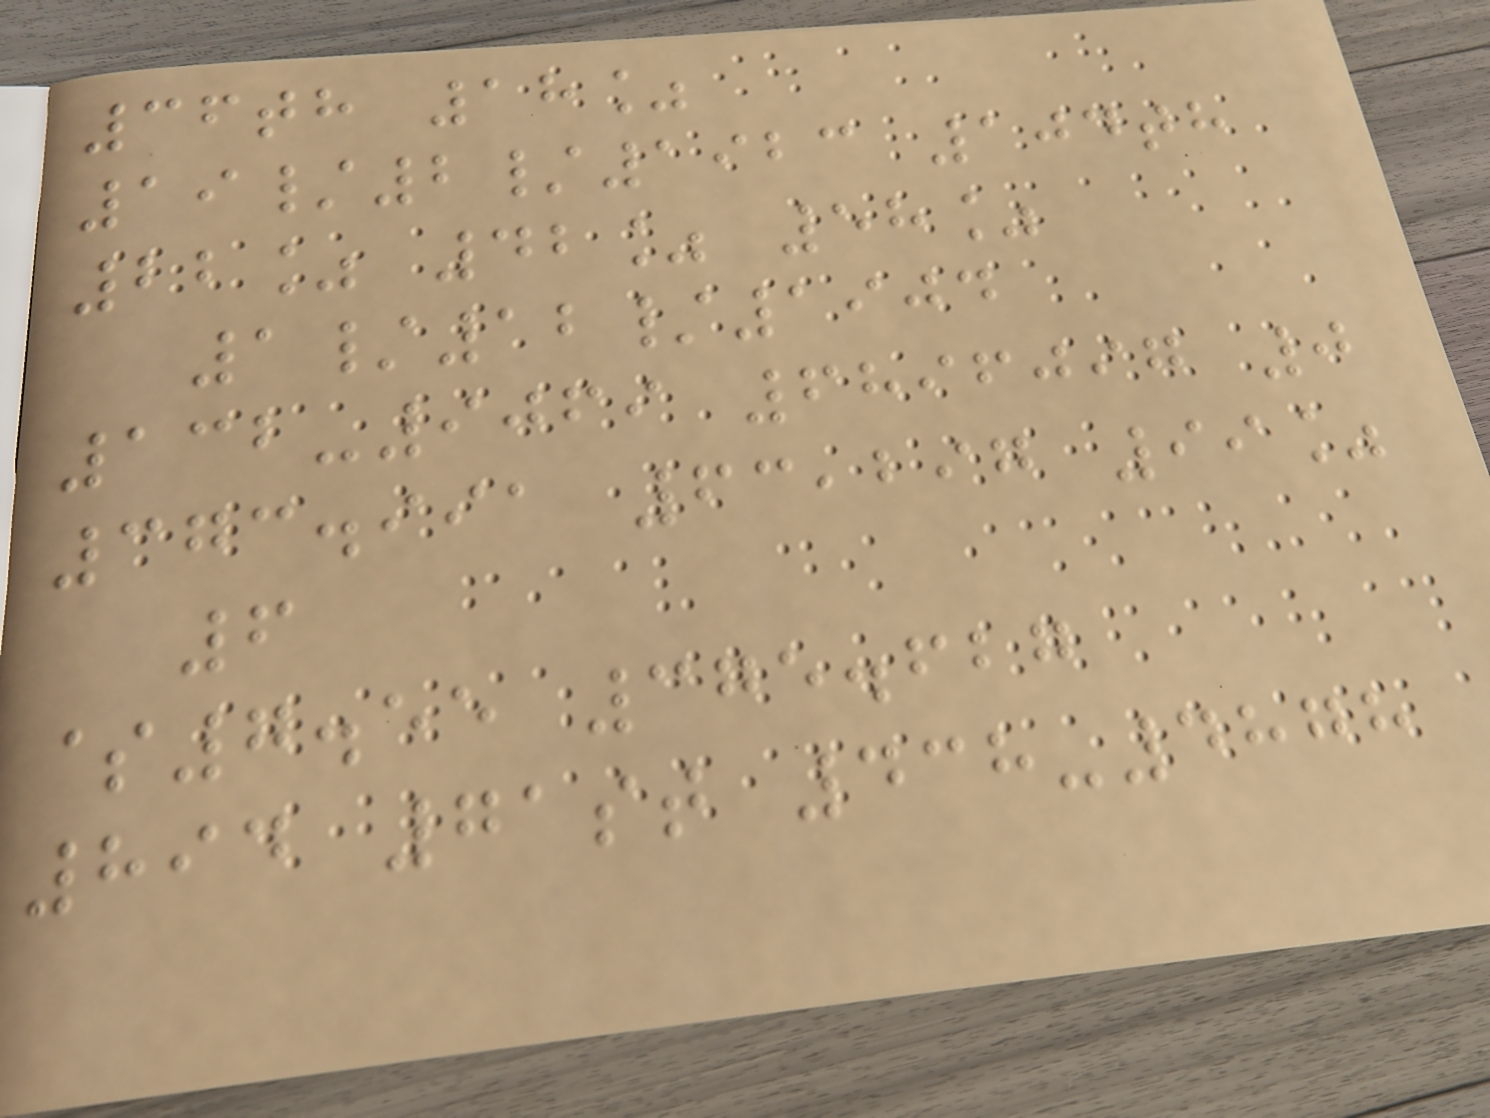36th 18%
19/2/1923 104th
22% 42% 58%
1/12/1904
132-9069 6896097 0
373.991 63,297 99%
6
$7.55 375.627
894 71st 438-4878
